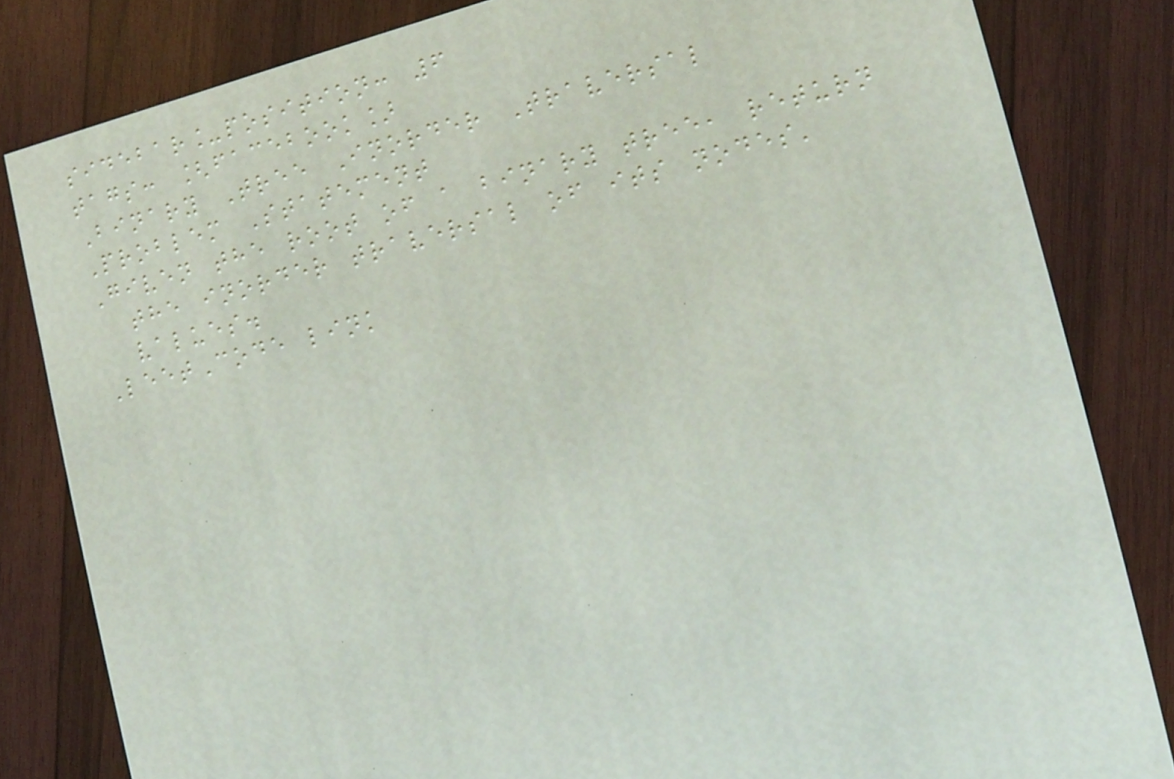sidebar_position: 6
tags: [facebook]
Binary Tree Inorder Traversal
Problem Statement
Given the root of a binary tree, return
the inorder traversal of its nodes'
values.
LeetCode link
